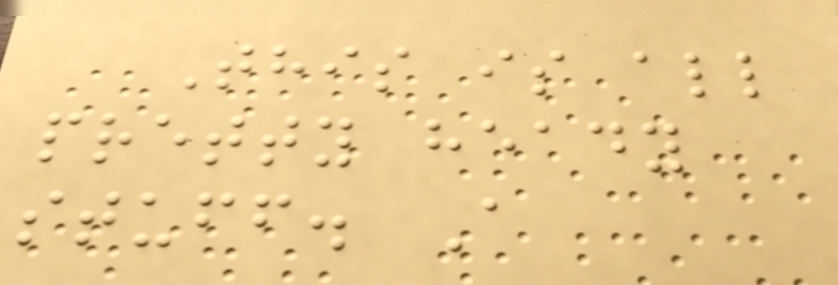This is all
pretty heady
stuff. A
